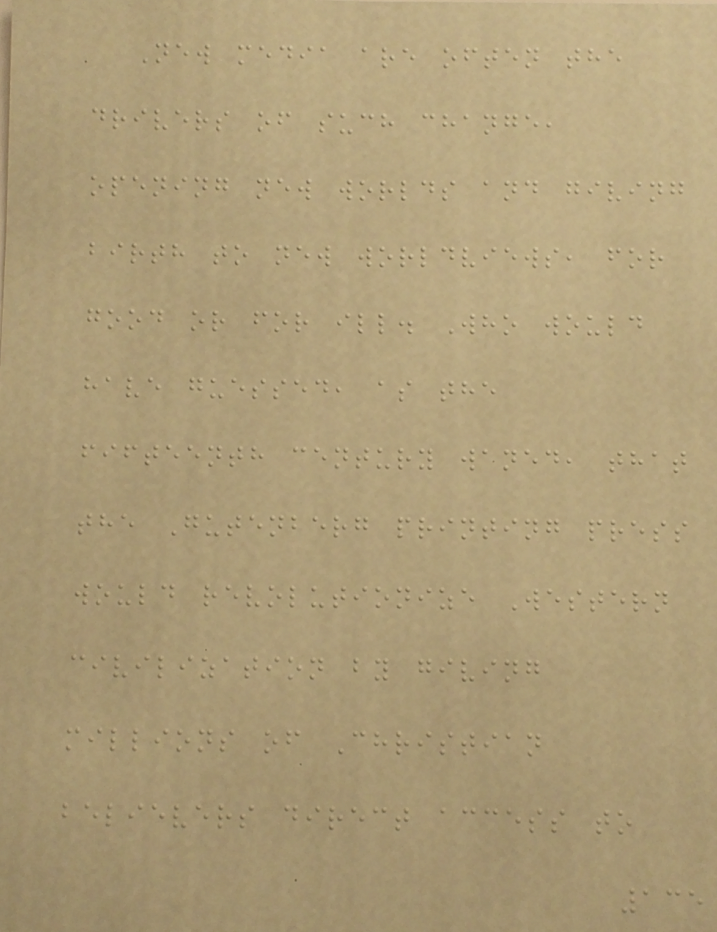New media are often the
drivers of such change,
opening new worlds and giving
birth to new worldviews, for
good or for ill. Who would
have guessed, as the
fifteenth century waned, that
the Gutenberg printing press
would revolutionize Western
civilization by giving
millions of Christian
believers direct access to
135
